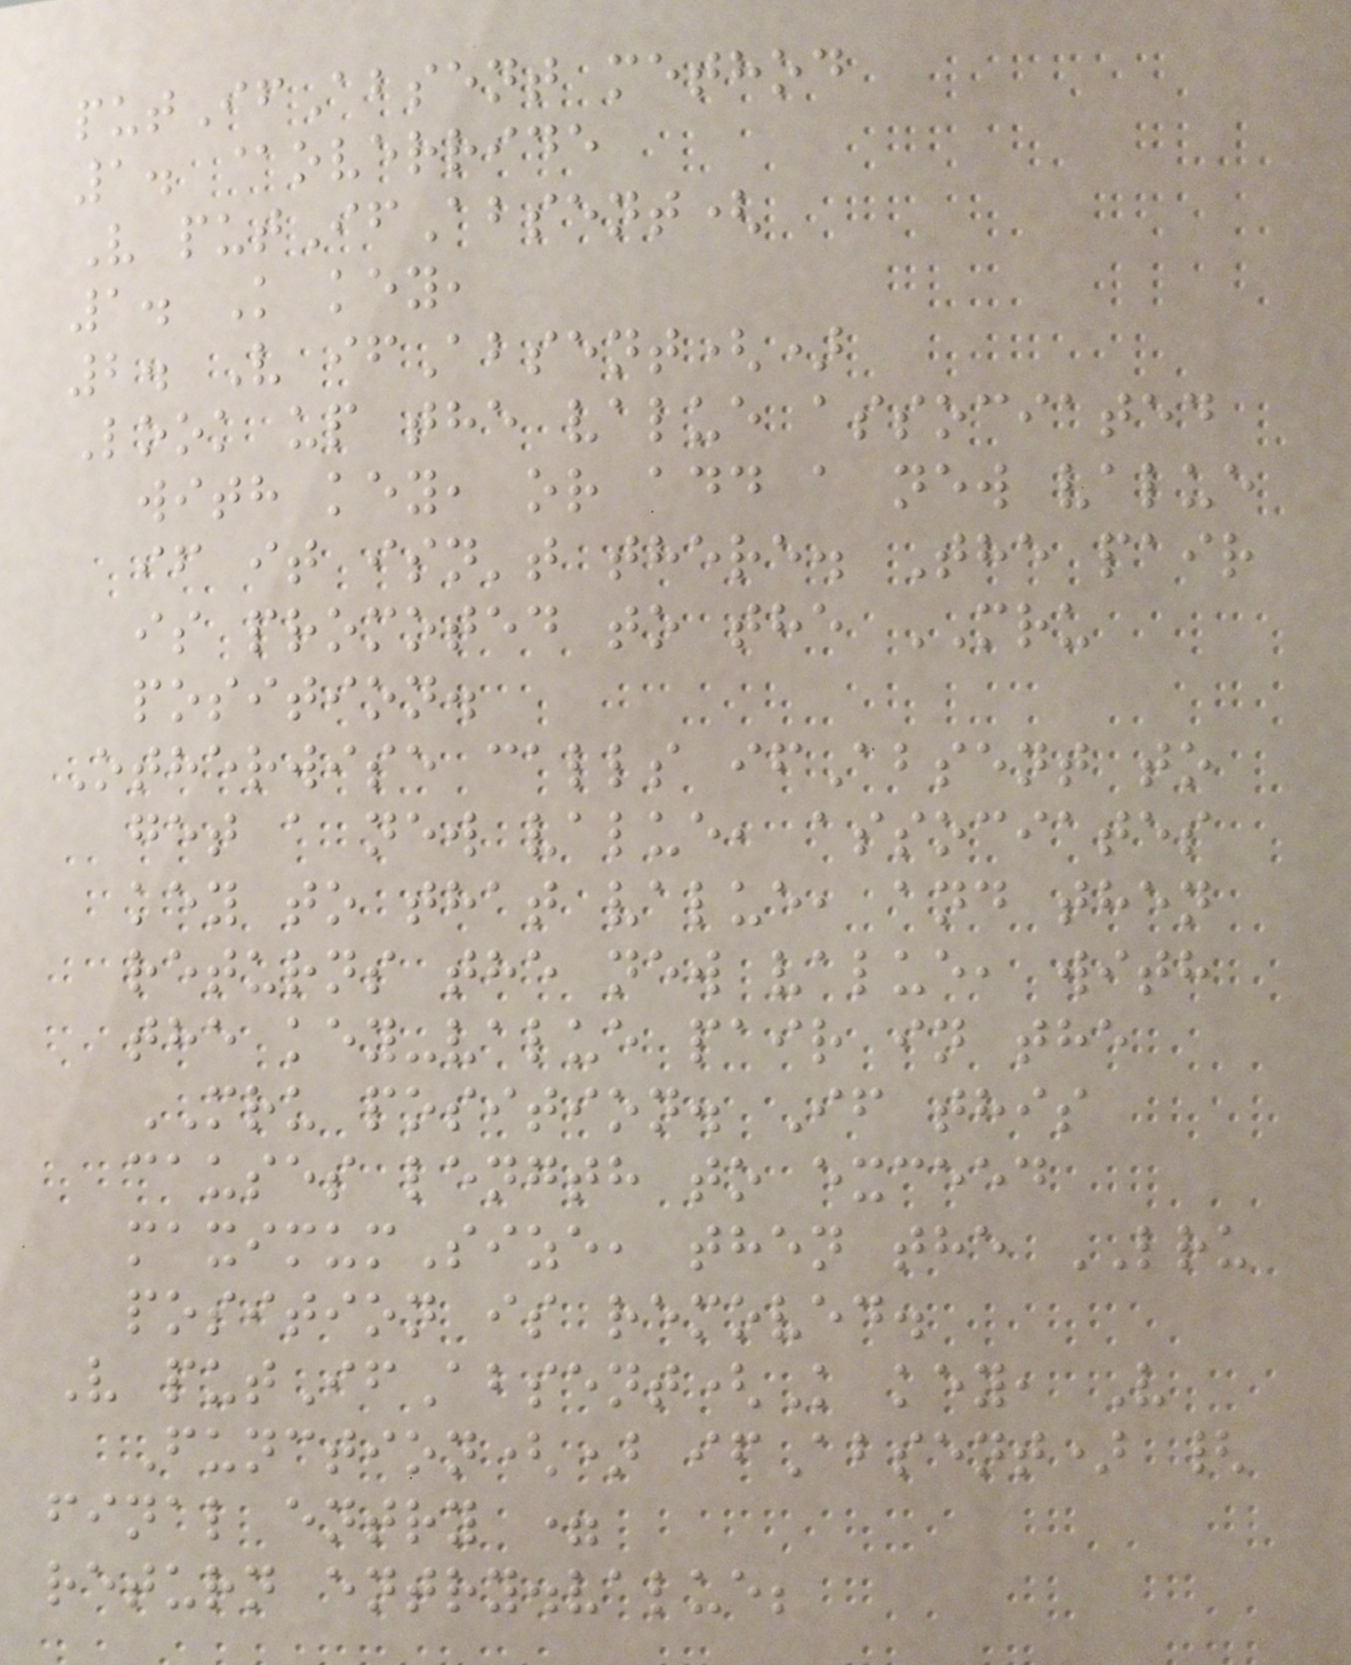putIfAbsent method
1. @override
V putIfAbsent(
1. K key,
2. V ifAbsent()
Look up the value associated
with key, or add a new value
if it isn't there. The pair
is promoted to the MRU
position.
Otherwise calls ifAbsent to
get a new value, associates
key to that value, and then
returns the new value, with
the key-value pair in the
MRU position. If this
causes length to exceed
maximumSize, then the LRU
position is removed.
V putIfAbsent(K key, V
Function() ifAbsent) {
final entry =
return entry.value;
